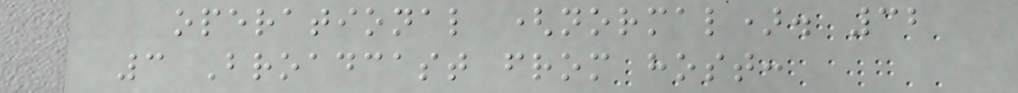operational (normal). 32
3 Broadcast from host:
